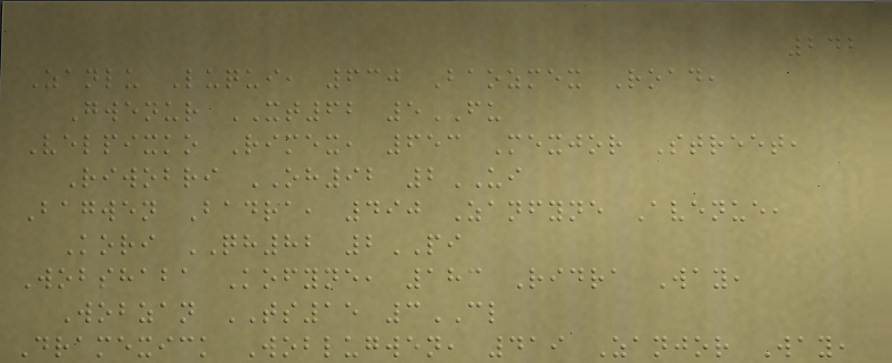242
Zanlu Luqui, 630 Baozmex Road,
Gwenur XT62 5FU
Velpixko Rimex, 653 Mexjor Street,
Riwobri OH92 2UI
Bagwen Badra, 490 Zanfyne Avenue,
Kori QH82 2PI
Wobshaba Kofyne, 183 Ridra Way,
Wobzan TS15 3CL
Dramexick Woblugwen, 419 Zanjor Way,
